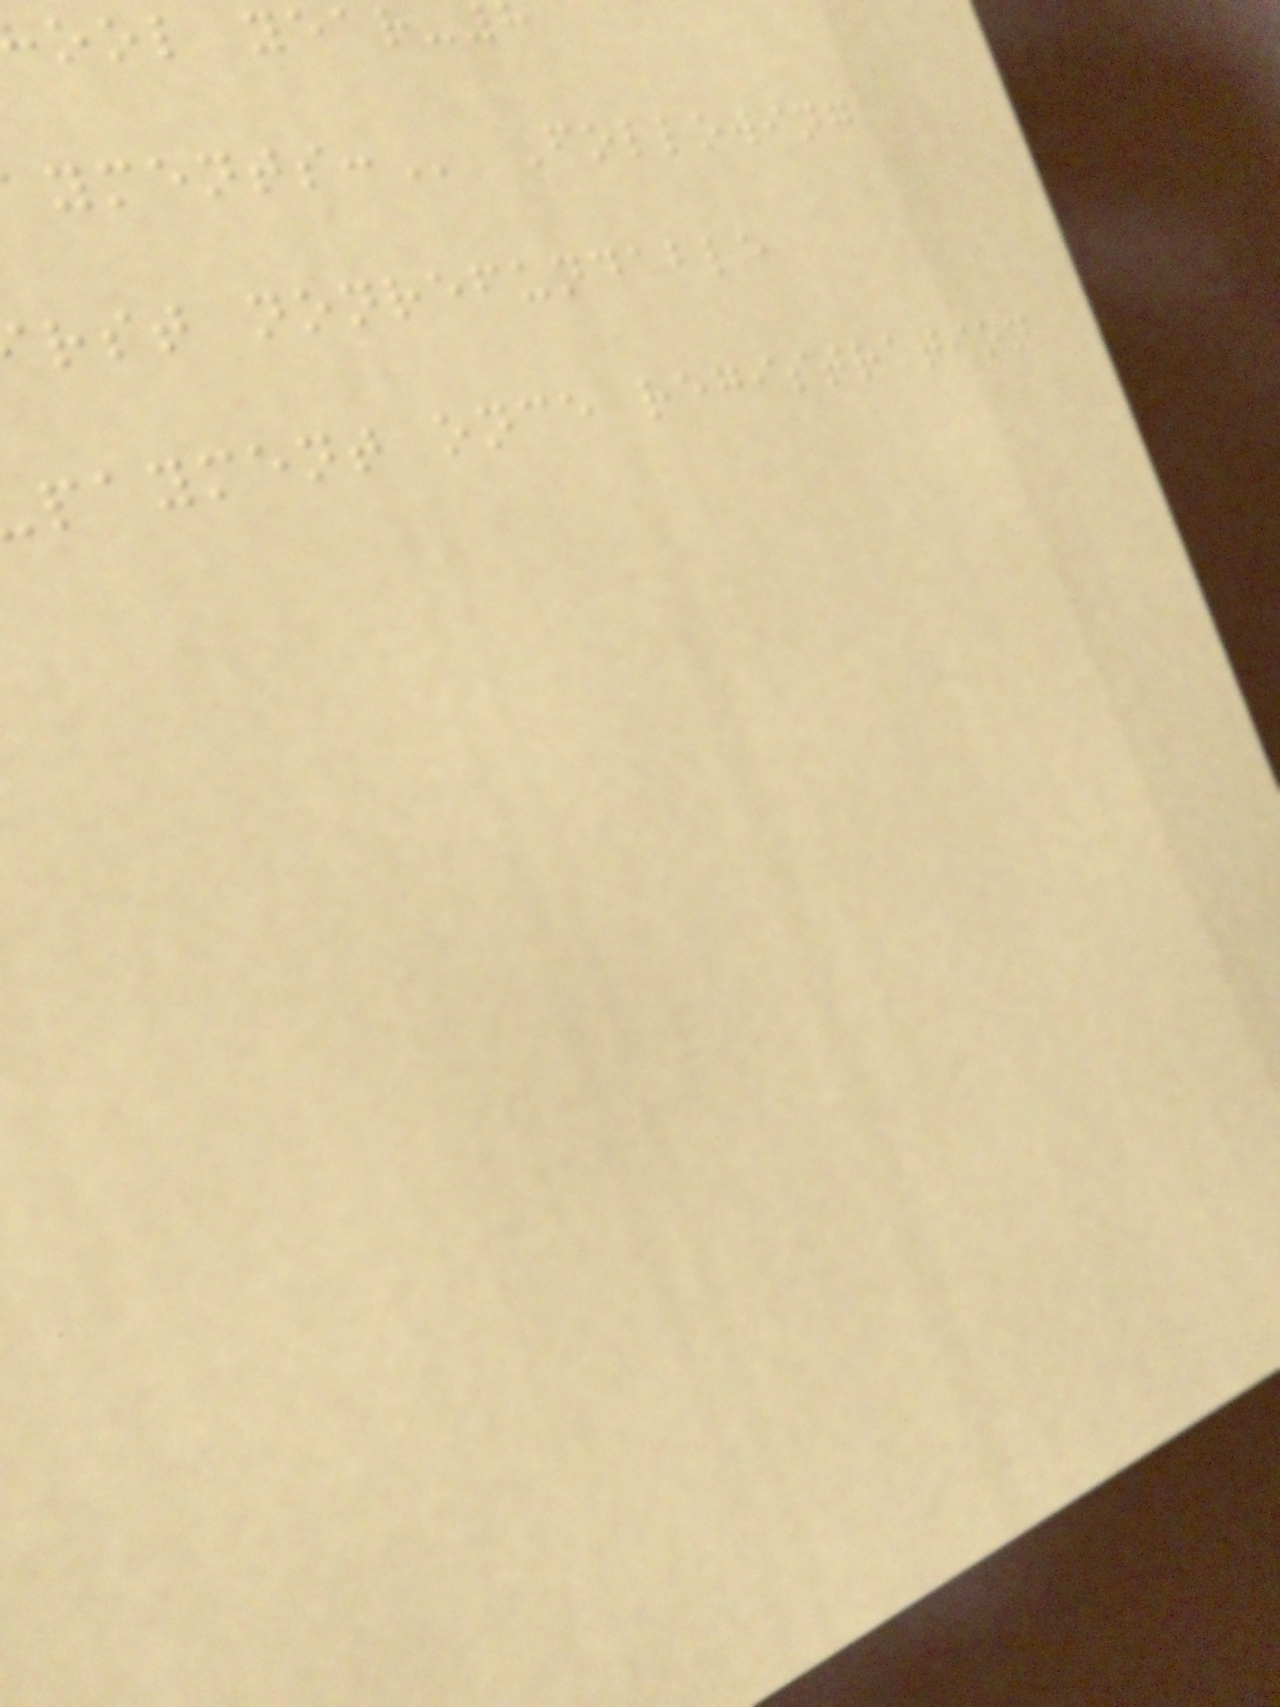Following
rst nonrefundable
payment once registration
